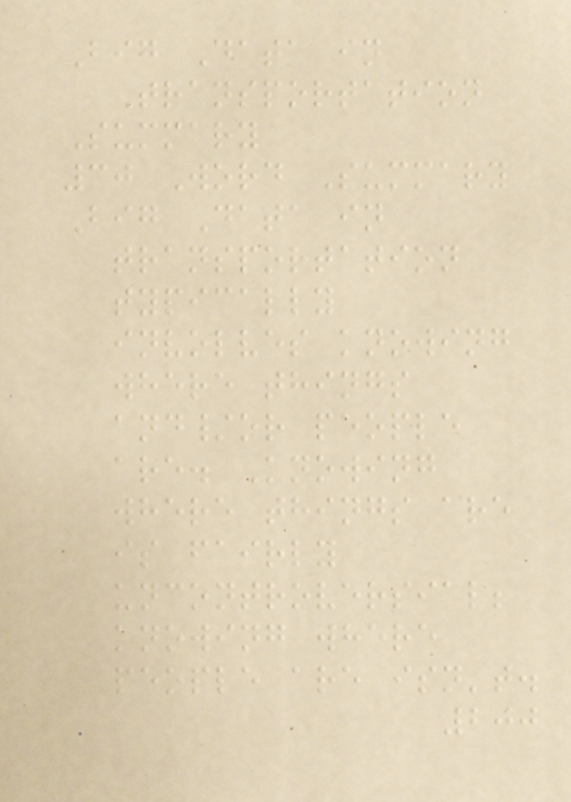Big Data in
Transportation
Summary
30 Word Summary
Big Data in
transportation
typically
involves knowing
where things
and/or people
are. Knowing
where things are
is fairly
uncontroversial;
knowing where
people are isn't.
200
